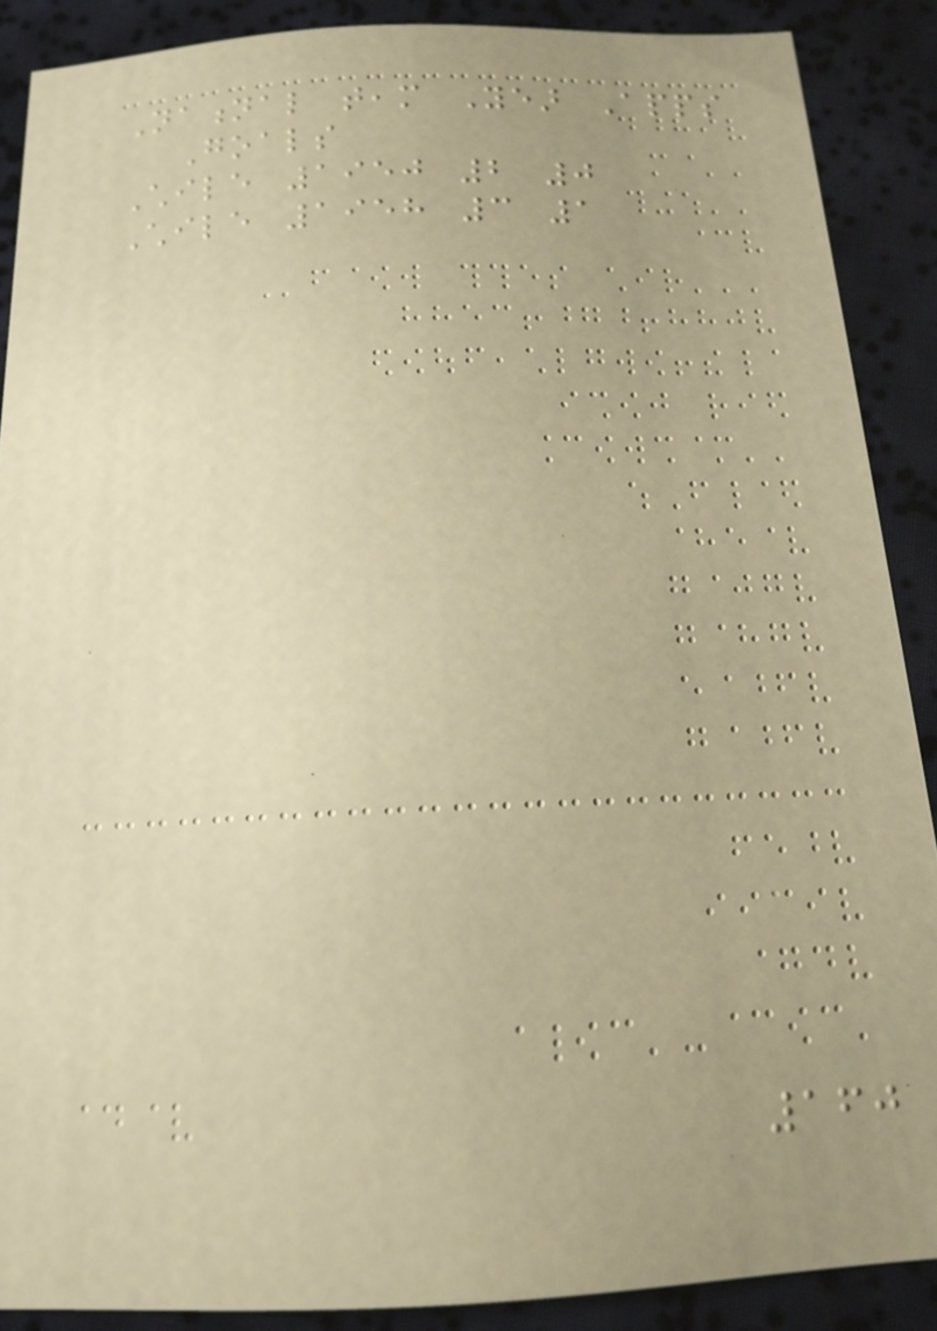National team Year Apps
Goals
Chile 1950 2 0
Chile 1958 3 1
160
